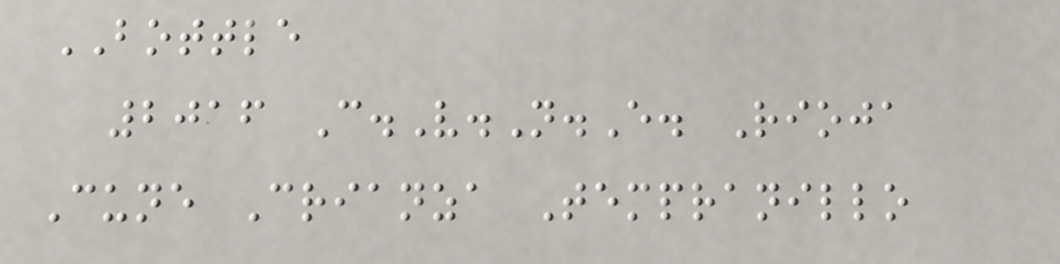BOTTLE
2016 C.V.N.E. Rioja
Cune Crianza Tempranillo
